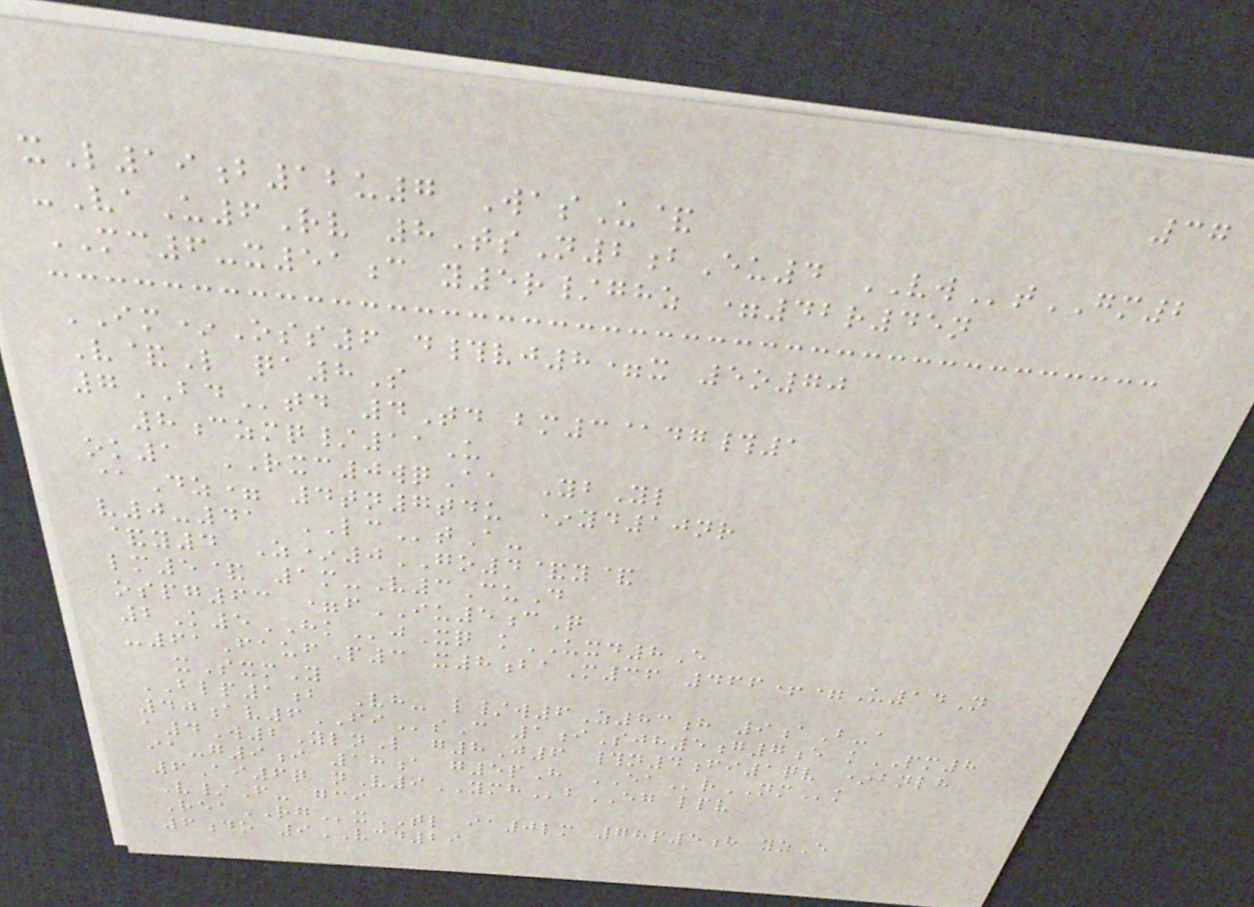37
xL19b12u7 WasU&
-VaU6Rv 8TsN2bEu4 VWtGM2
MC6-x51c y5r/ghz =42r45n
IM*Oss6 d#vj8=x 5o70
V&L qa8S
7BDtd 4Td bm3@dg#1
8czmq/11U
ok1 RXC0wqAa YbYl
@Dz= 4tn7tdu *yd10nr
v0-41 LCtA-
&y4 Z*0GO4&y&
lm5& 1m-V3CuD
ospg63 =fIU5cQ
2K5HKjXq kUXD8E
-61FaufP3 x8baM36 466+=U14N
xSxmY
BLP1b Vh- l/w6Z83h 9aB-a
40av6FIsC 1iSjh5g7e kPM8
a4W2YlnL g8J6 #n4fi1qv *bnlh
ia-g9i 18a g5pH EArNMk
6Ai6q nV9YMHbEG lpv
V/F- gci
ReaRGxTL ia0lm 78p5h yzE
6do 9VCD29
